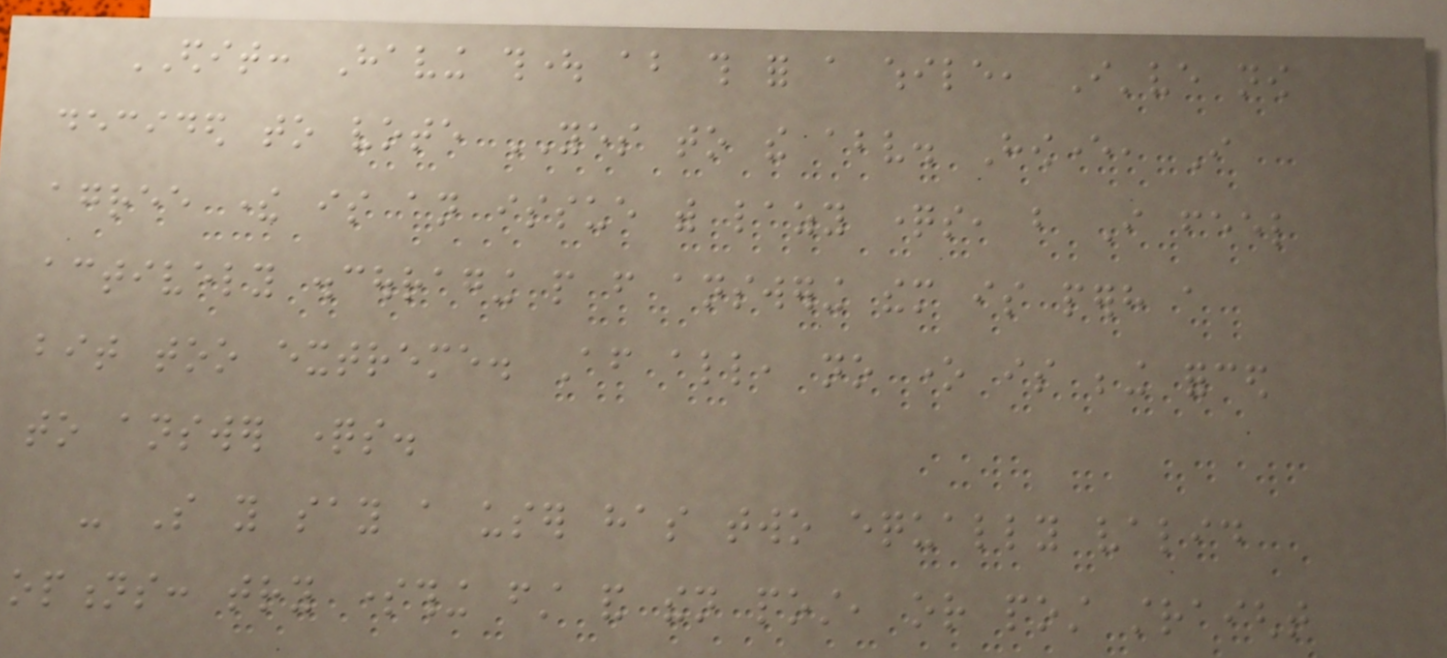EDIT: Having thought about this for a while, I've now
decided to vote YES to the above. However, I
agree there is an issue with lazy questions, but I feel
actively discouraging people from answering them is perhaps a
bit too extreme. After all, no one is being forced
to answer questions.
- So you say a user has two equally valid
options: try something first and then post, or post straight
